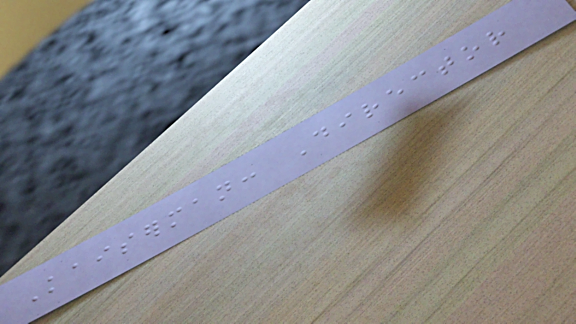Kaiserman: Director
